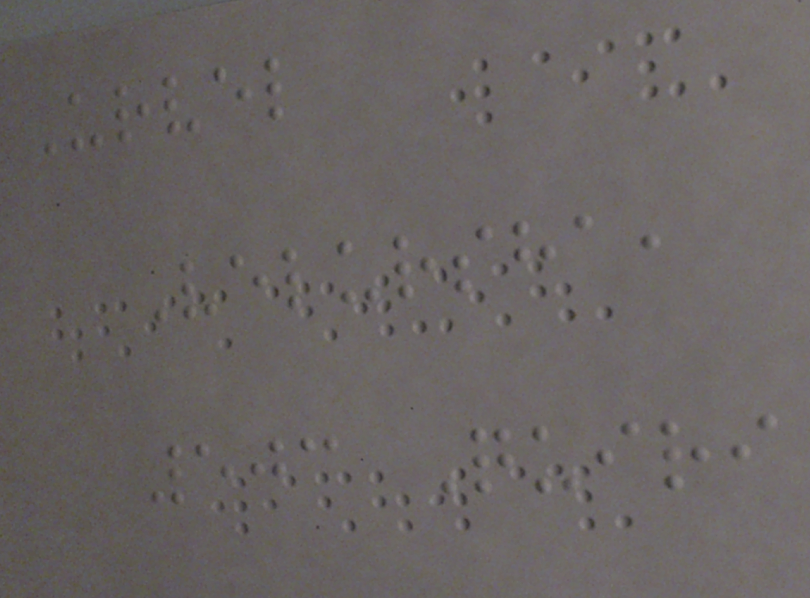Urvel
Velursha,
503 Quiri
